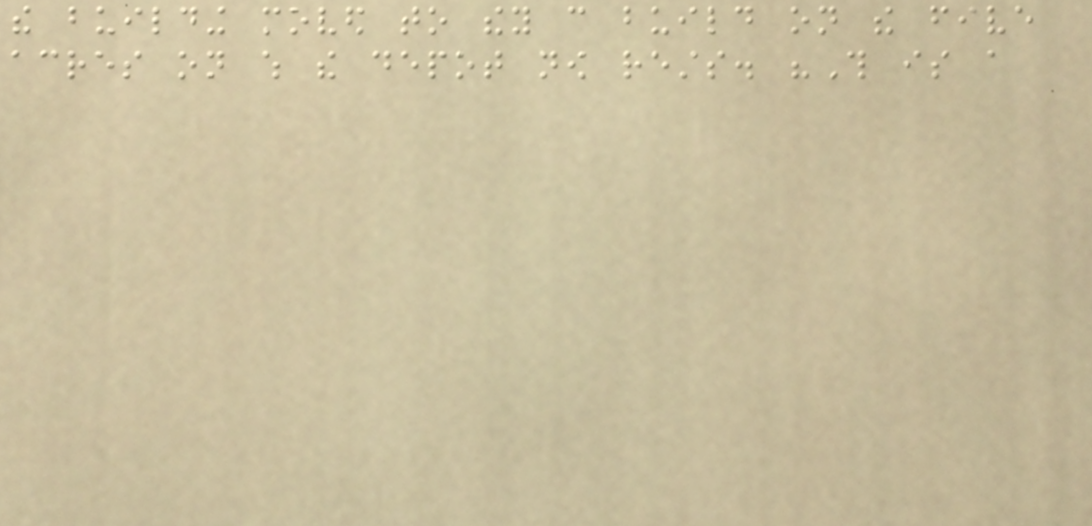the building moved to they can build on the five
acres on which the depot now rests. "This is a
